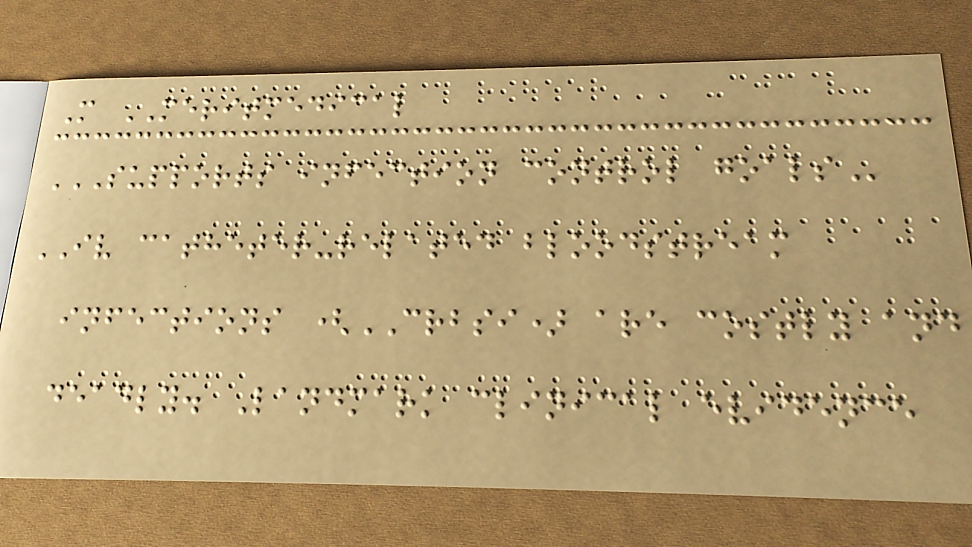M MERITMEDICAL
SUPPORTS INFECTION CONTROL GOALS
IV catheter-related bloodstream
infections (CRBSI) are costly and
deadly. Landmark clinical evidence
